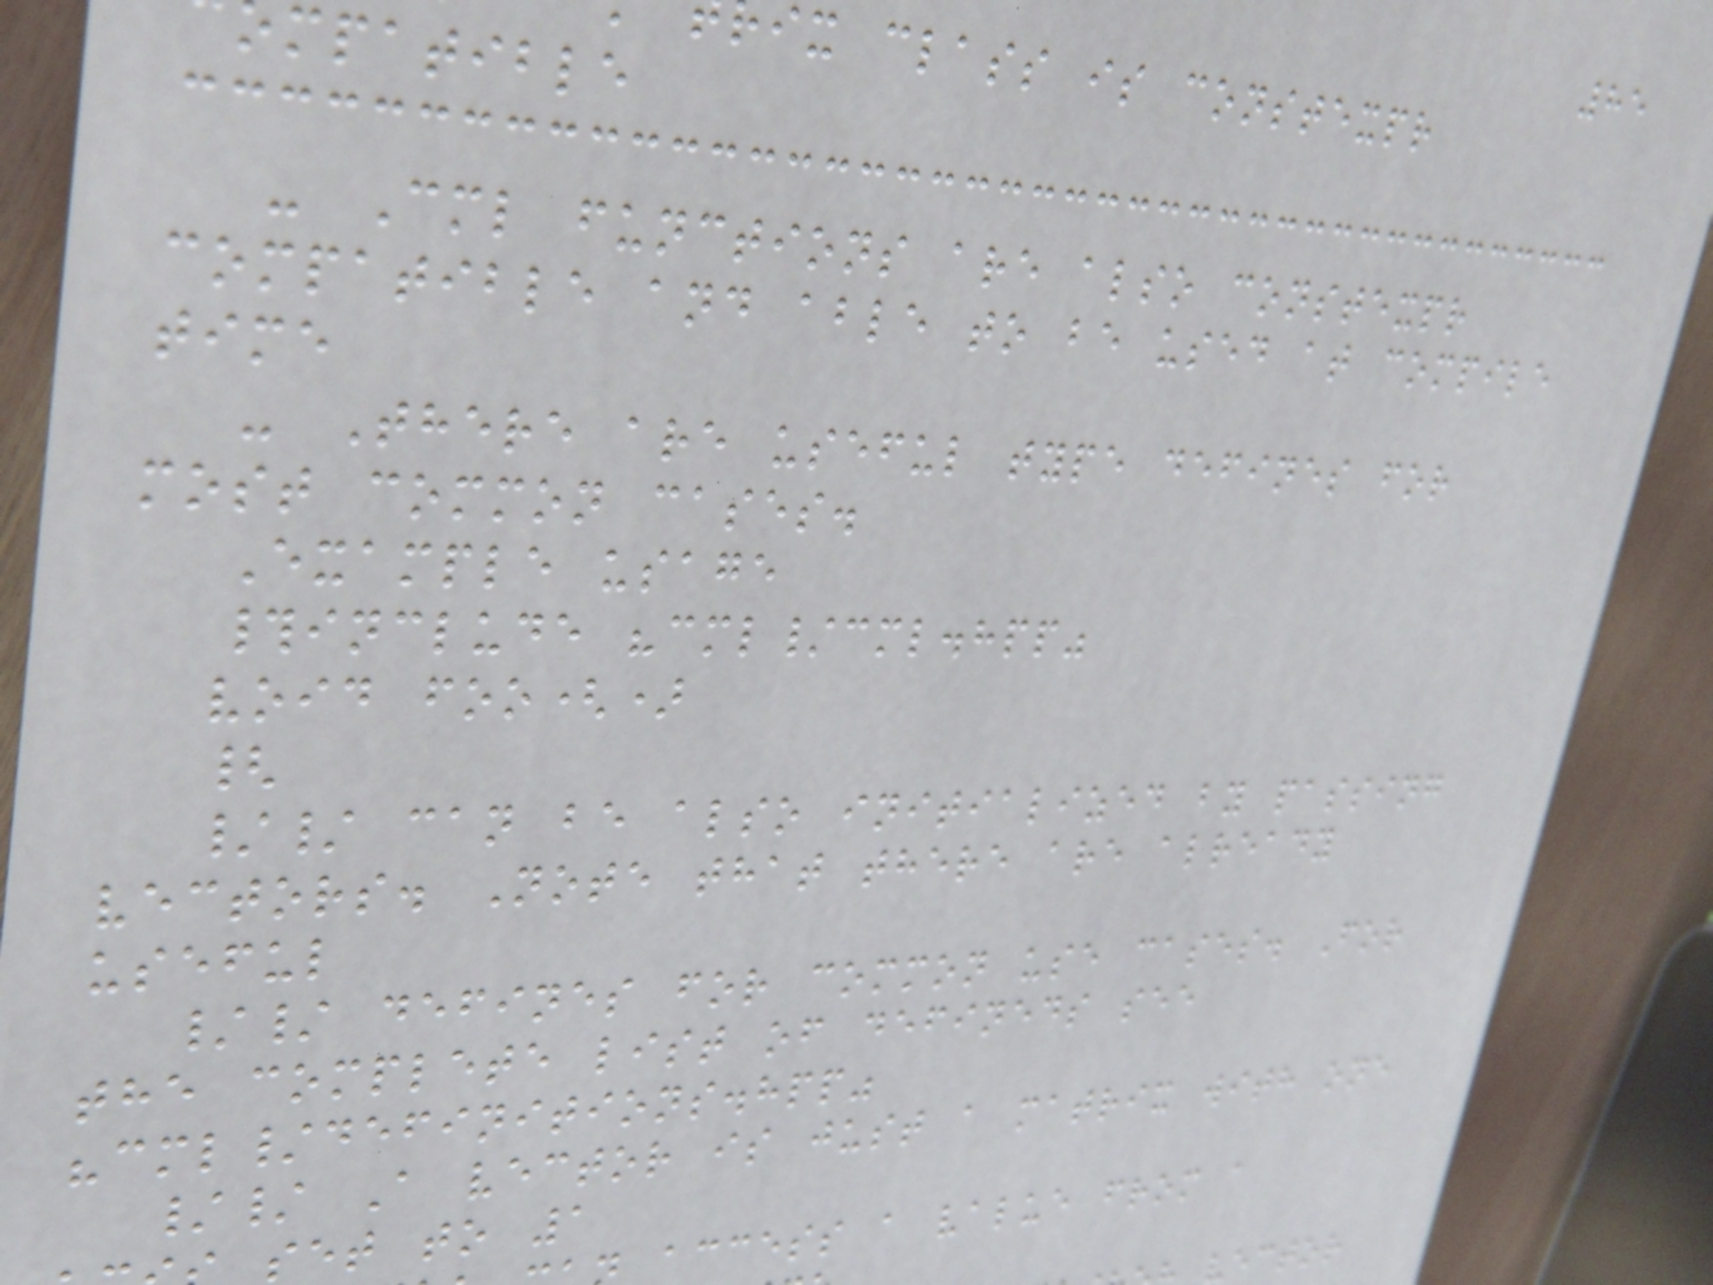85
ix class is constexpr
mpatible
- Cml functions are also constexpr
compatible and able to be used at compile
time
- There are useful type defines for
most common cases.
Example usage
#include "cml/cml.hpp"
void foo()
{
// can be also initialized by passing
vectors. Note that there are already
useful
// defines for common use cases. For
the complete list of defineds see
"cml/definitions.hpp"
// A vector is just a matrix with one
set to 1
access a value from a
